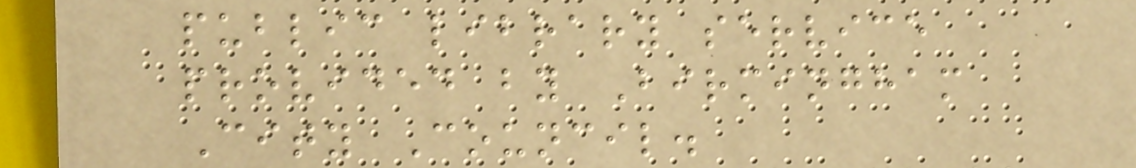public library service
provided by Birmingham
City Council.
